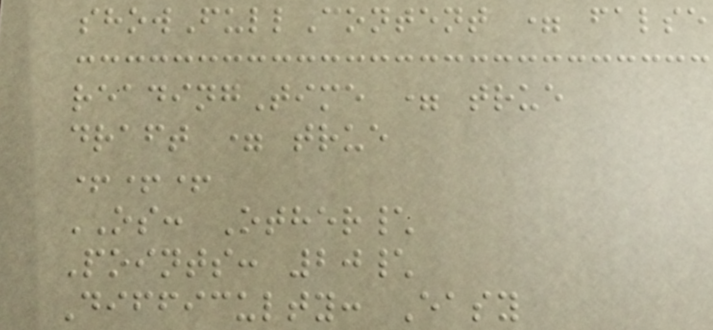showFullContent = false
readingTime = true
draft = true
+++
OS: Other\
Points: 20\
Difficulty: Easy
